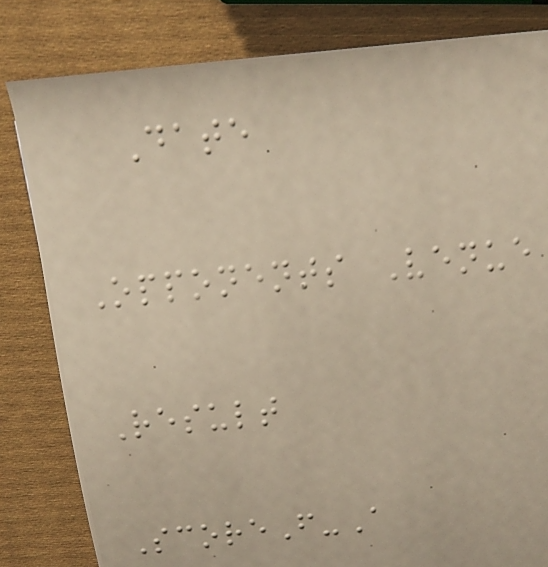Date
Opponents Venue
Result
ScoreF-A
